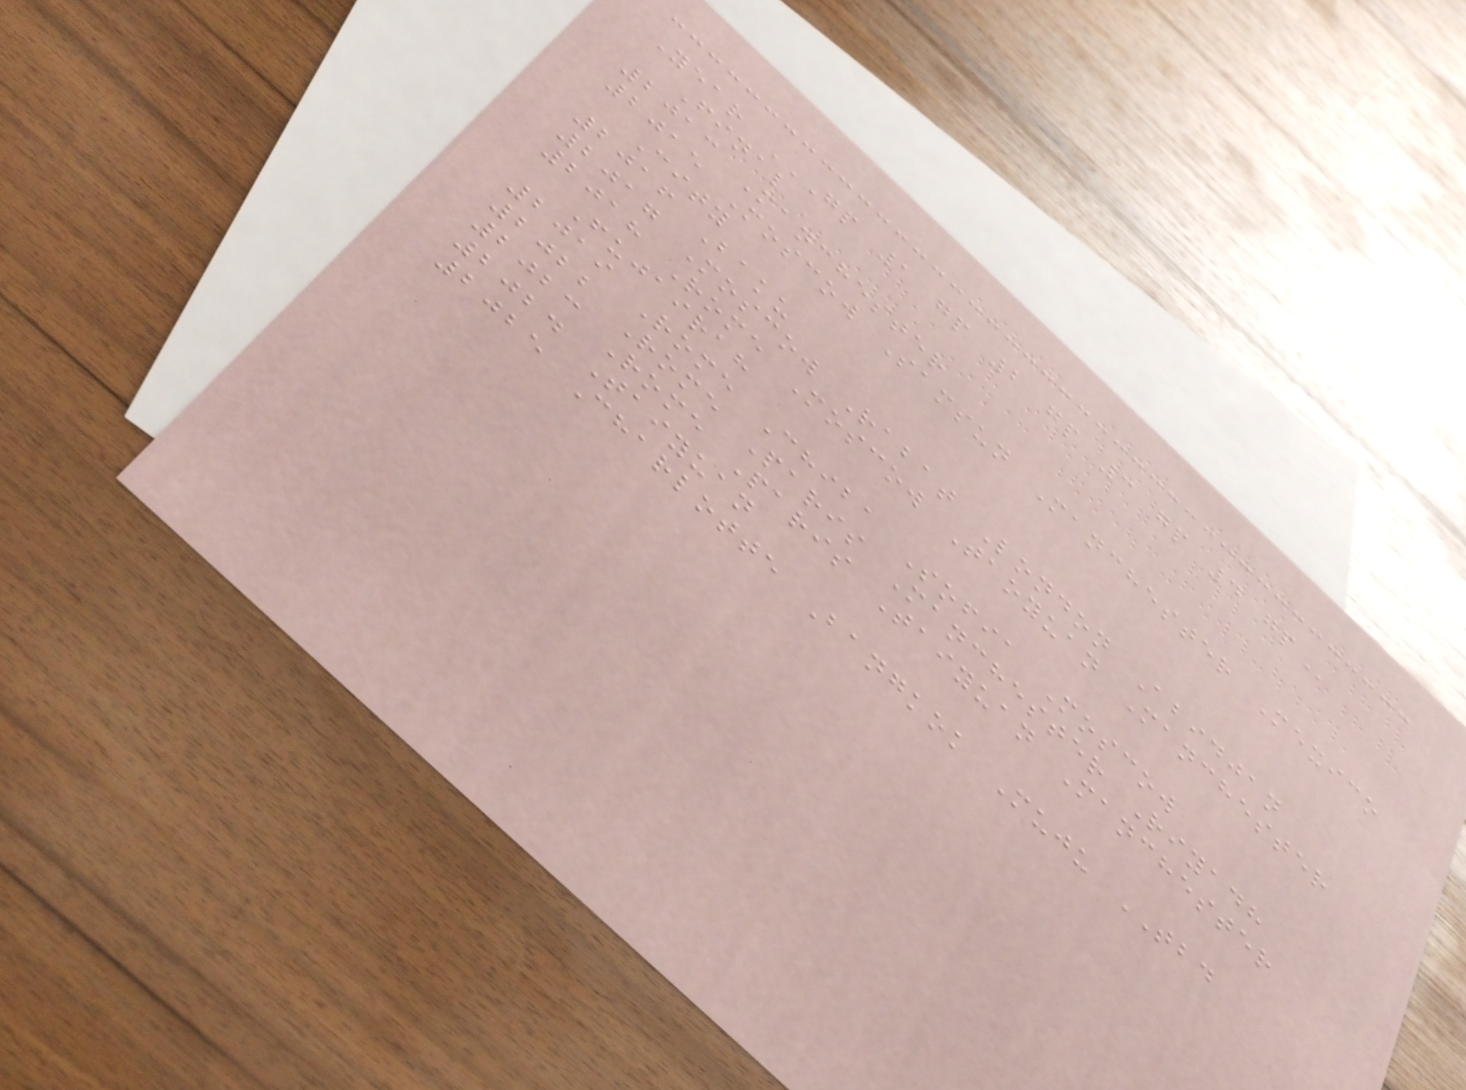Year GP 1 GP 2 GP 3 GP 4 GP
Final
2013 Manchester
2015 Moscow Samsun Manchester Mexico
City
2016 Baku
2017 Moscow Rabat London Abidjan
2018 Rome Moscow Taoyuan Manchester
Fujairah
2019 Rome Chiba Sofia Moscow
2022 Rome Paris Manchester Riyadh
2023 Rome Paris Taiyuan Manchester
2024 Taiyuan
2025 Charlotte Bangkok Muju TBD
